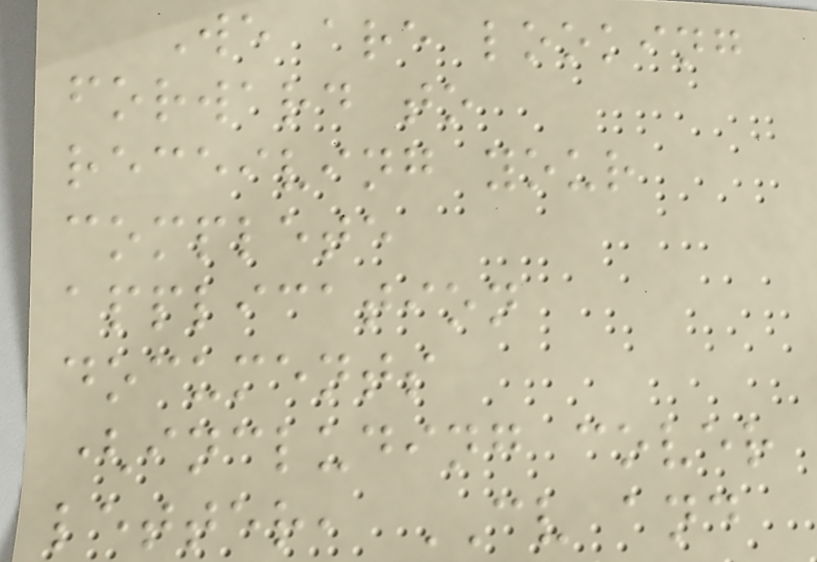We are looking
forward to
receiving your
complete
application
documents
(including cover
letter, CV and
